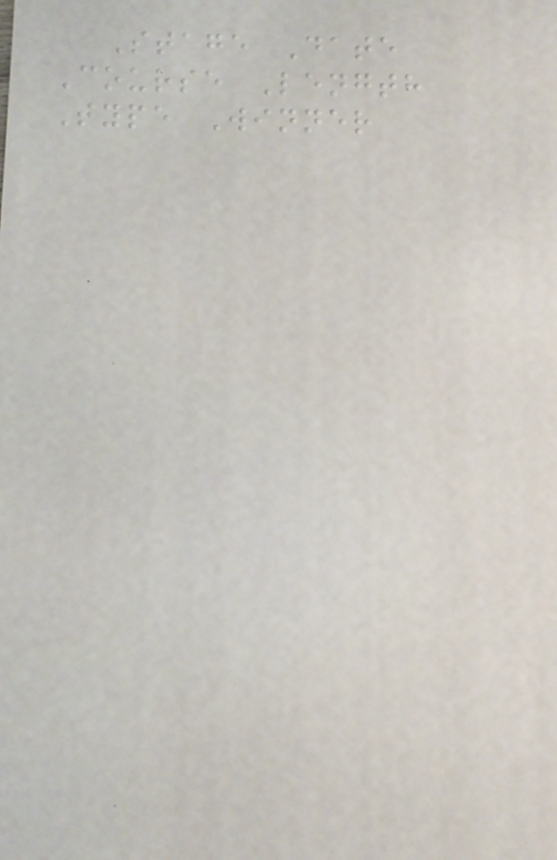Stage Date
Course Length
Type Winner
